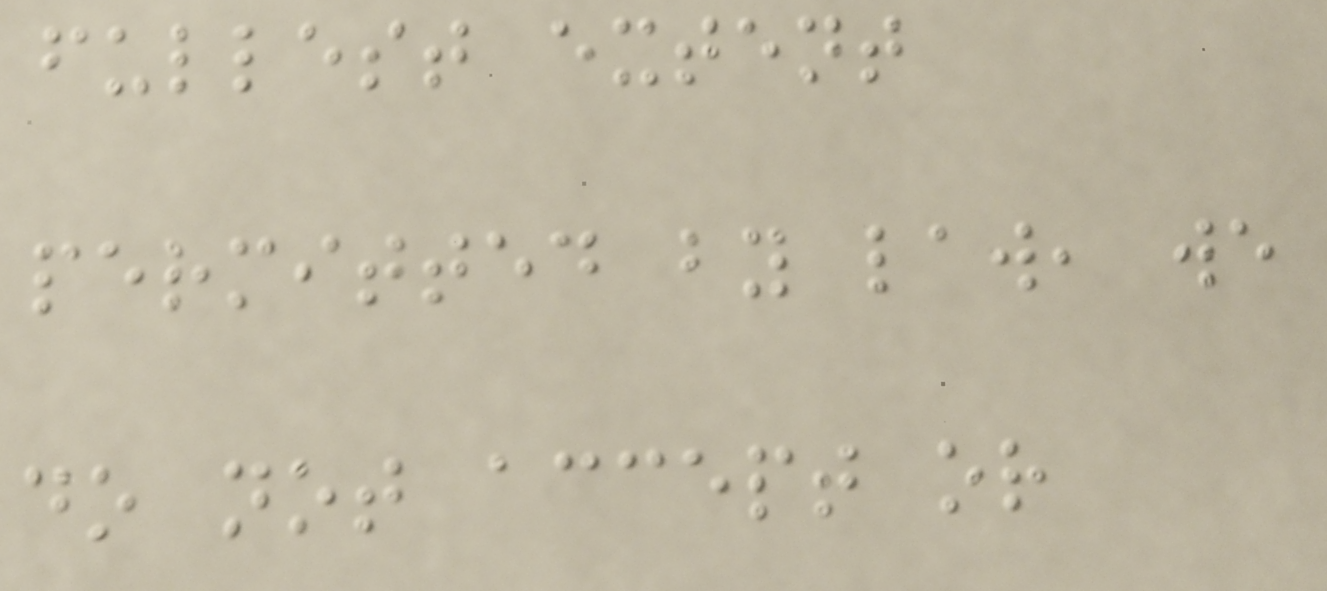fullest extent
permitted by law, we
do not accept or
